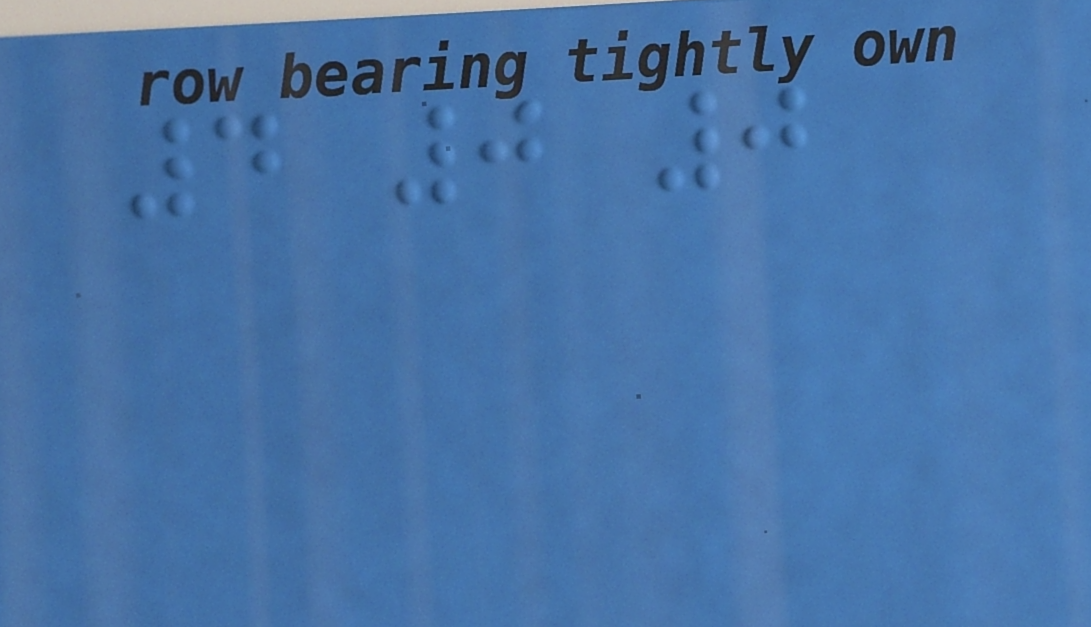4 0 0
